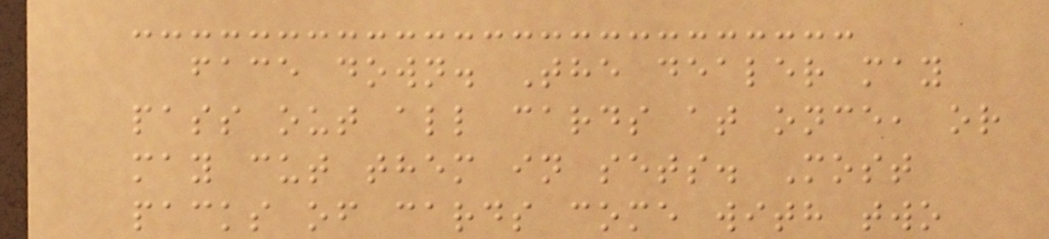face down. The dealer may
pass out all cards at once, or
may cut them in sets. Most
packs of cards come with two
